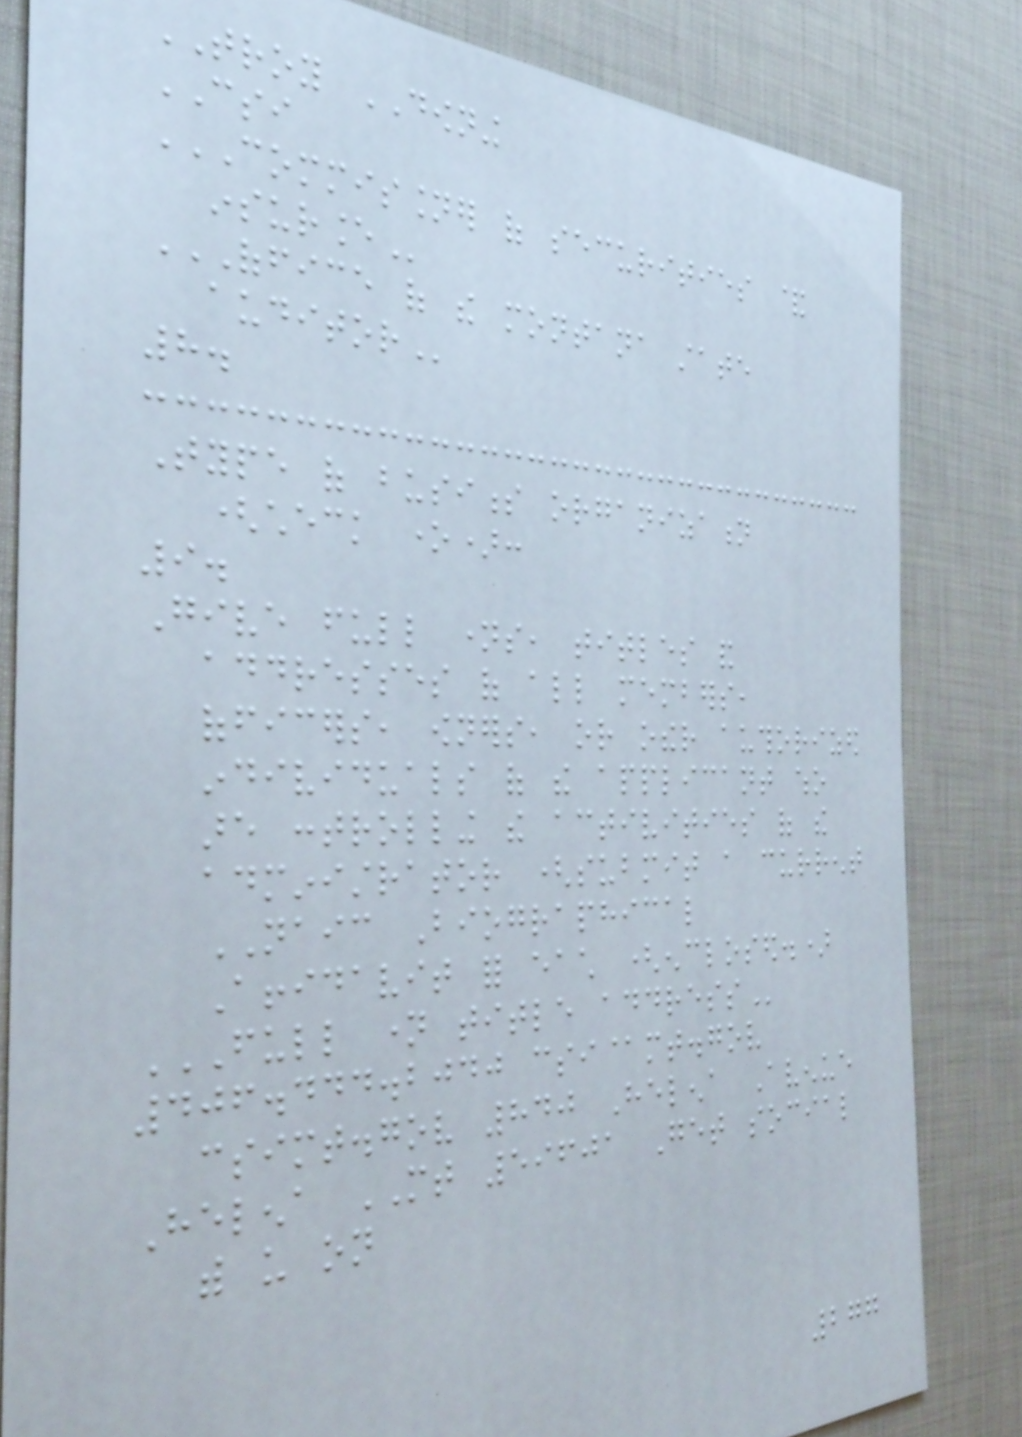TROY DOWNING
CSI
COMMISSIONER OF SECURITIES &
INSURANCE
OFFICE OF THE MONTANA STATE
AUDITOR
8.
Type of business organization
(check one):
9.
Give full names, titles and
addresses of all members,
officers, owners, or other authorized
individuals of the applicant who
are controlling the activities of the
administrator (submit a current
NAIC Biographical
Affidavit for each (enclosed.)
FULL NAME TITLE ADDRESS
406.444.2040 csi@mt.gov
csimt.gov 840 Helena Avenue
Helena MT 59601 Get social
with us on
277
